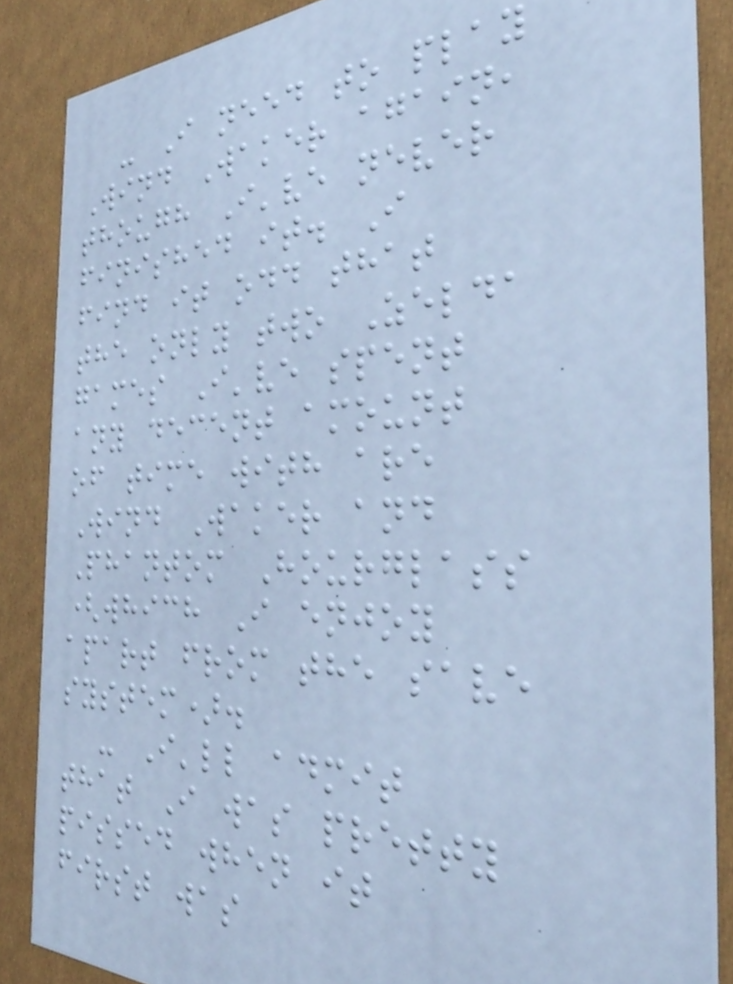- I need to play
Wind Waker again,
though I've never
finished it. I
find it odd that
the only two Zelda
games I've spent
any decent amount
of time with are
Wind Waker and
Phantom Hourglass
(which I enjoy
apart from the save
system).
- I'll admit
that I was pretty
pissed when it
first was
